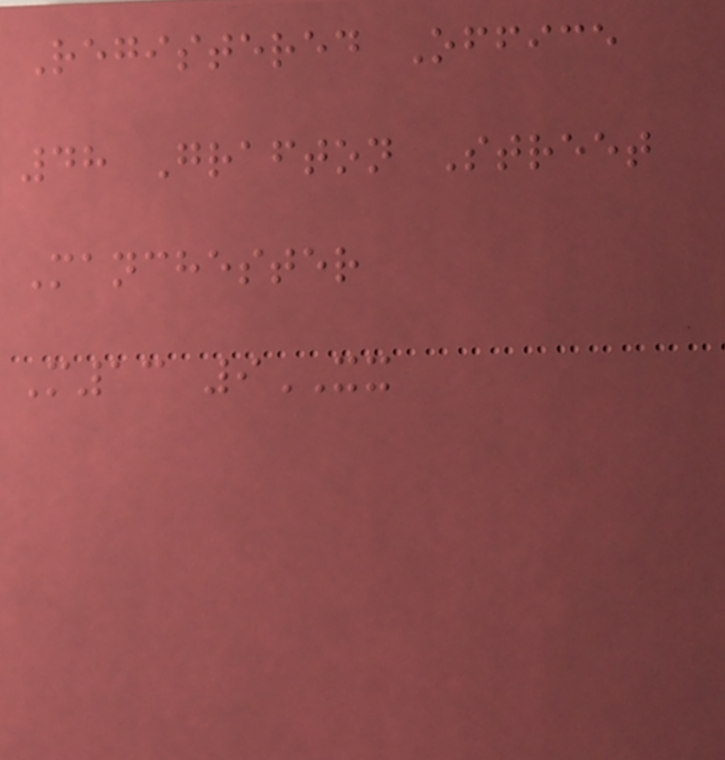Registered Office
48 Grafton Street
Manchester
M13 9XX
